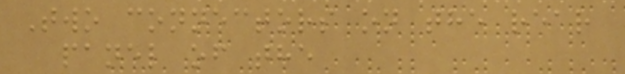Two connectors on the rear
panel of the
